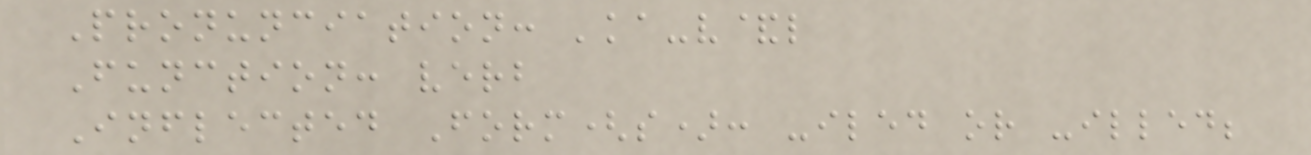Pronunciation: 'ka-v&l
Function: verb
Inflected Form(s): -iled or -illed;
